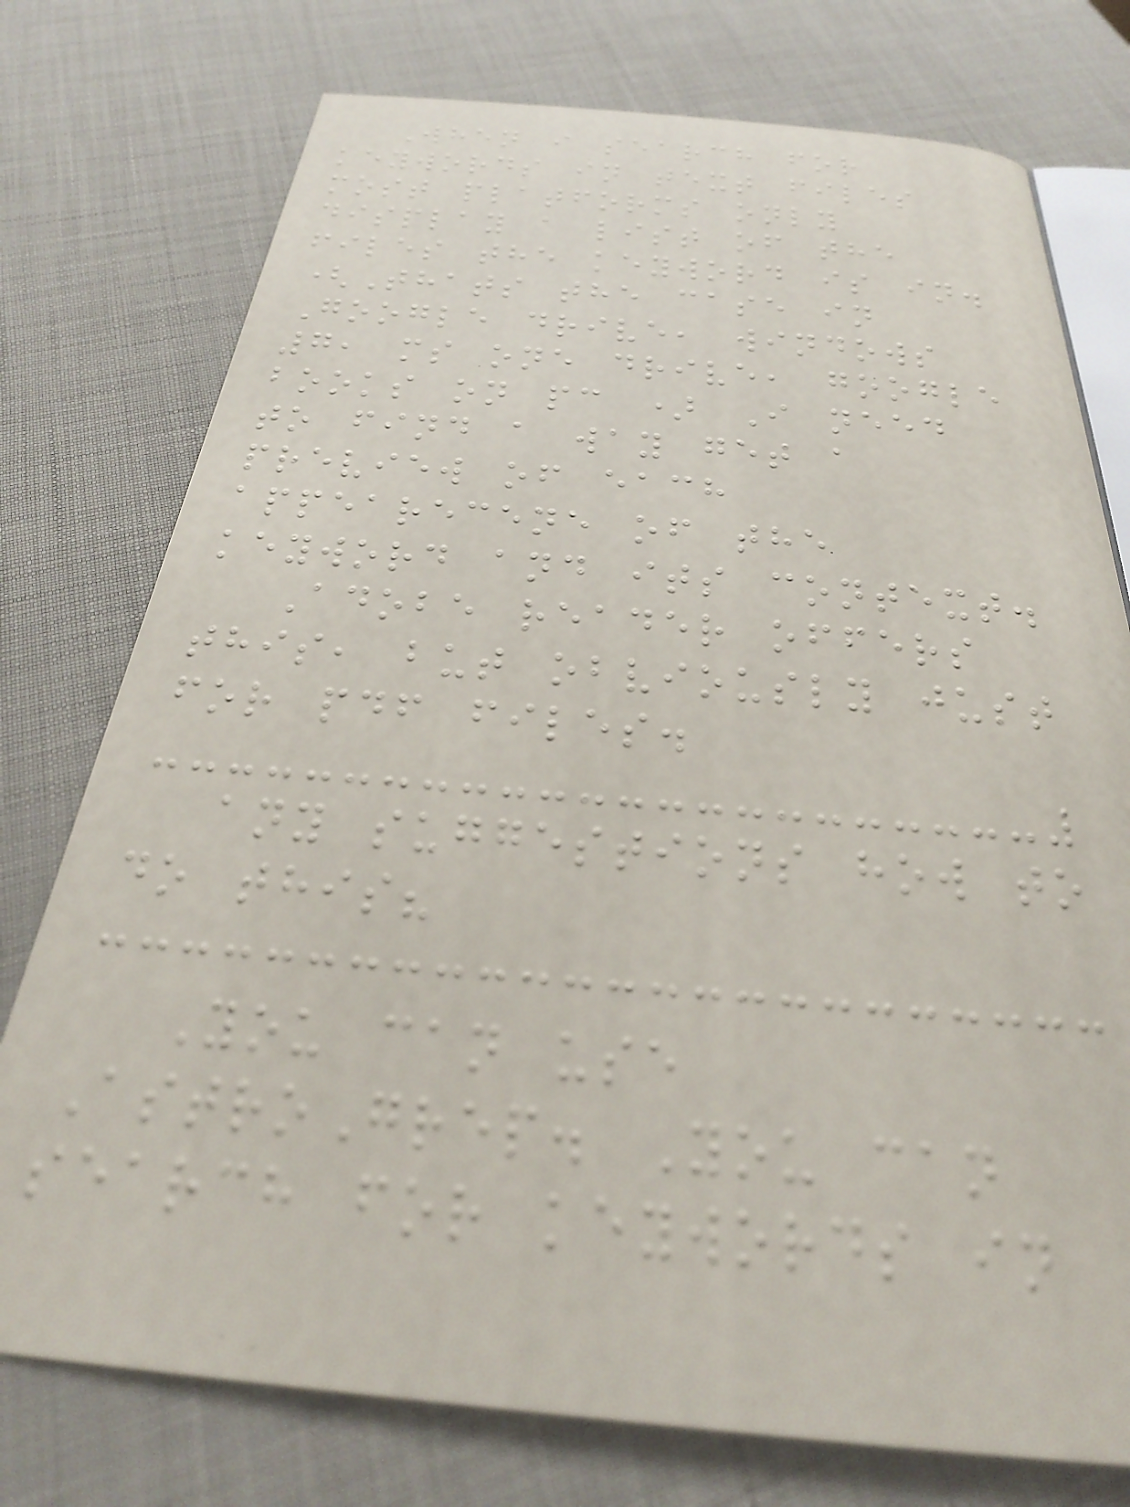When i search for
keywords in text files
most platforms only
display a list of the
files the keyword is in.
(Thats the case in
Google drive, windows
7, ms one drive, google
books on pc ) I need
to find a way get a
preview of each
appearecene of the
keyword and its context.
Adobe reader offers
this, but obviously just
for pdf files.
any suggestions how to
do this?
You can use
AstroGrep. You can
search for keywords in
